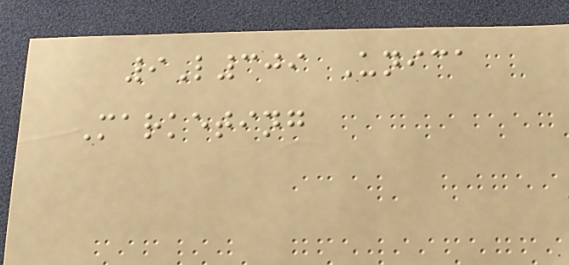9L309 Unica
Marketing
